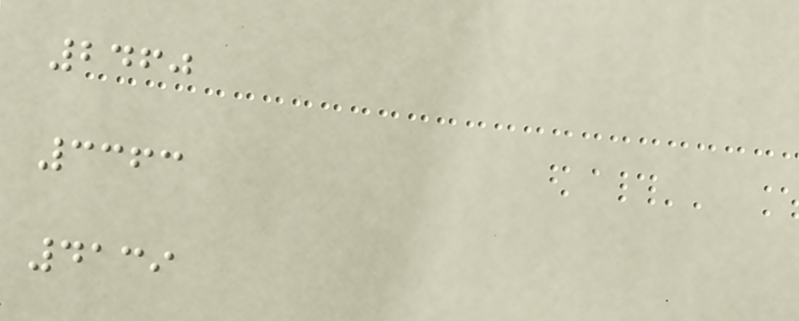2460
3363
4139
